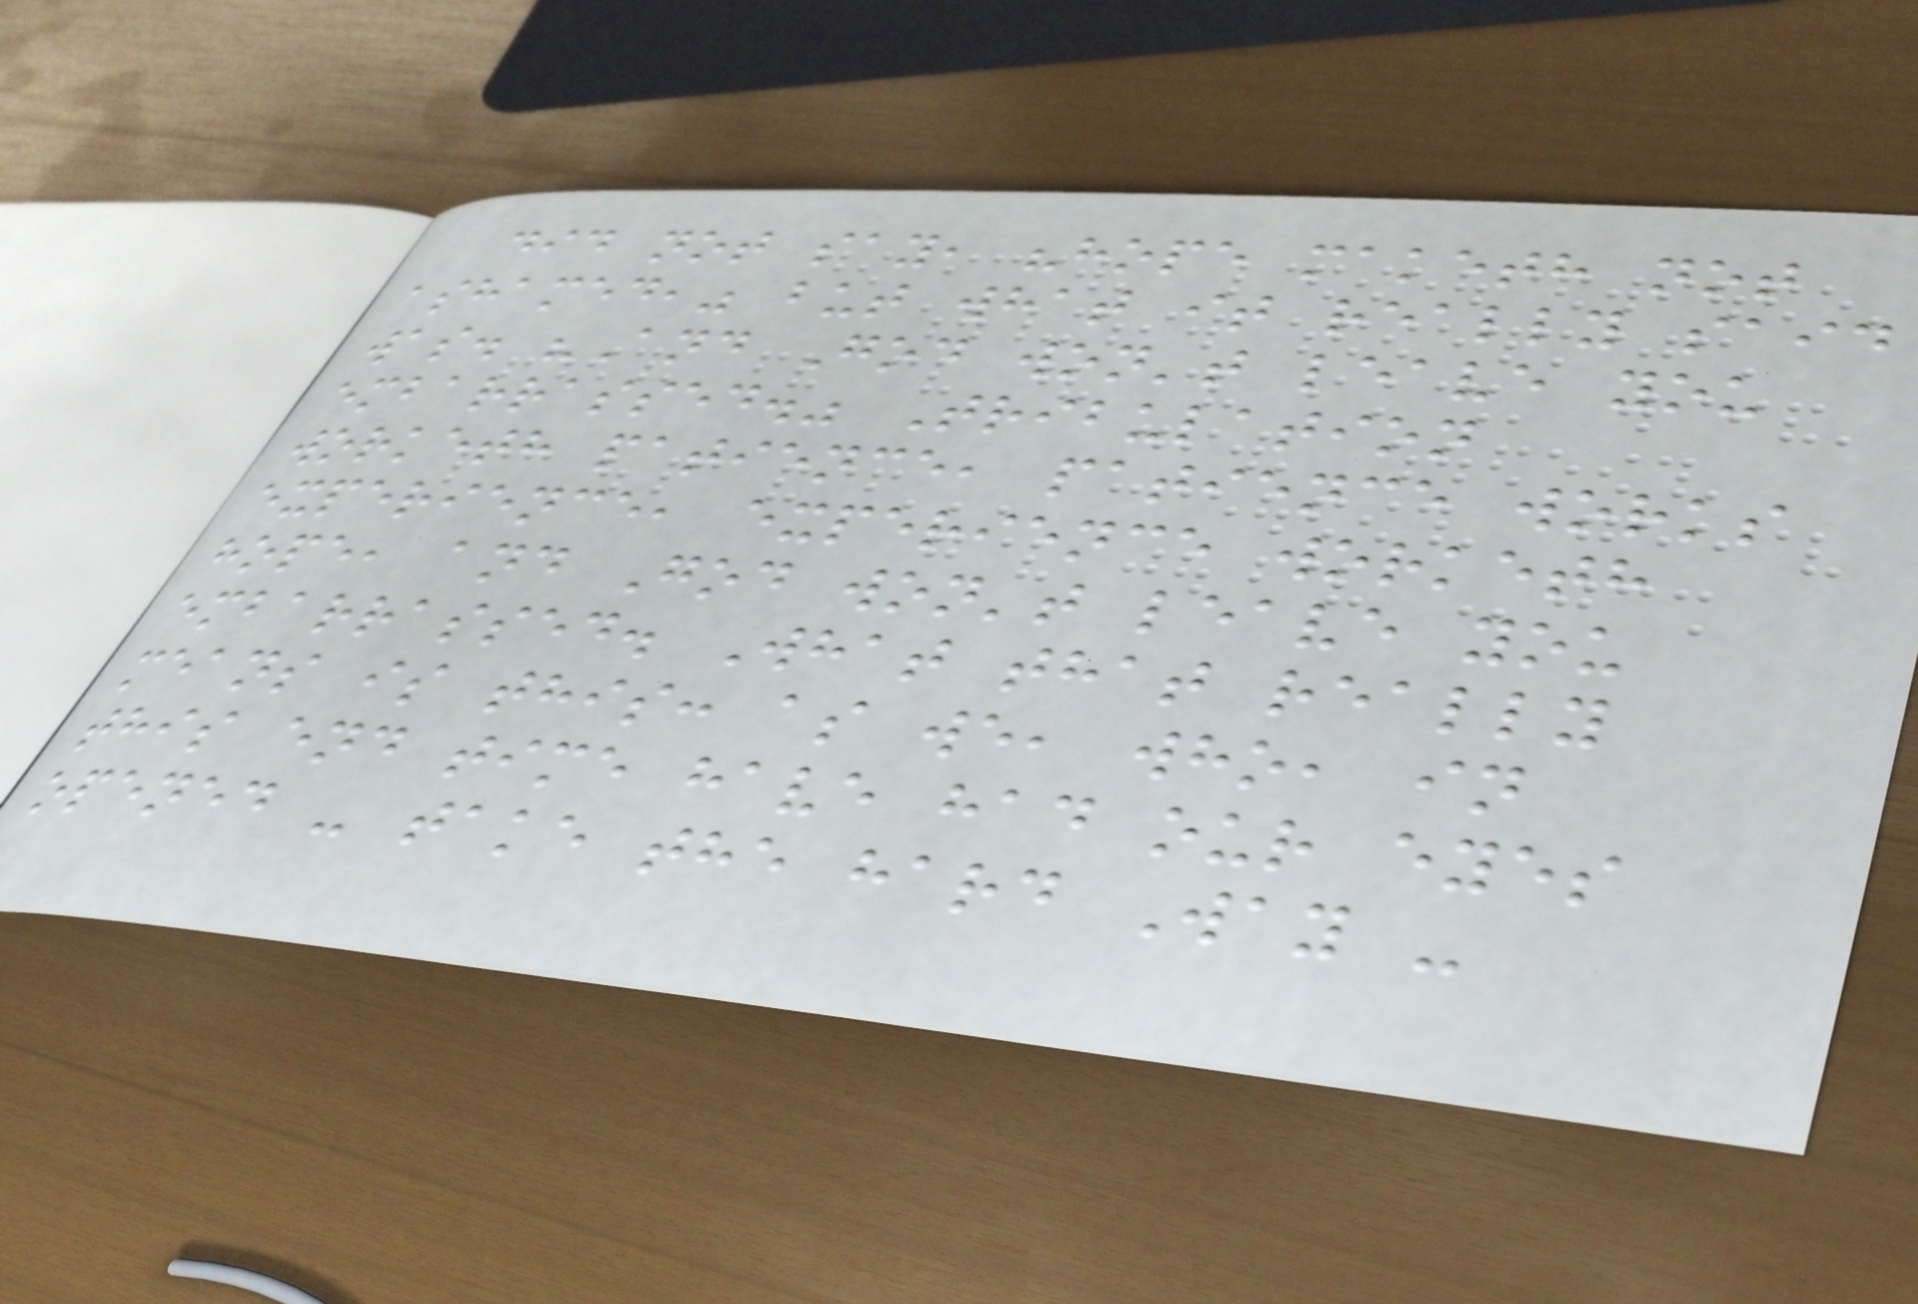did not say, "hope maketh not
ashamed," but what it really said
was. "And God won't leave you
embarrassed." Tribulation
worketh patience, patience works
experience, experience worketh
hope, and God won't leave you
embarrassed. What that really
means is this: as we, who, in
this end time have had our eyes
opened - take the hard Way -
